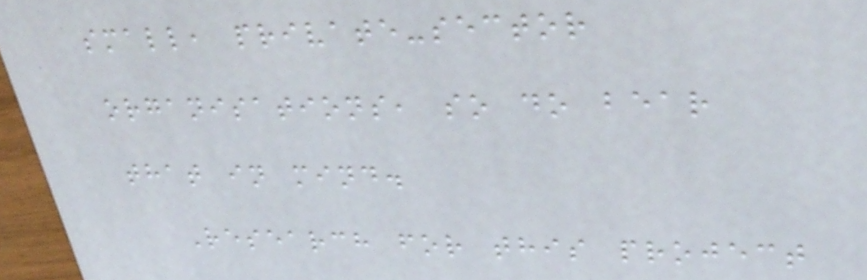small, private-sector
organisations, so do bear
that in mind.
Research for this project
